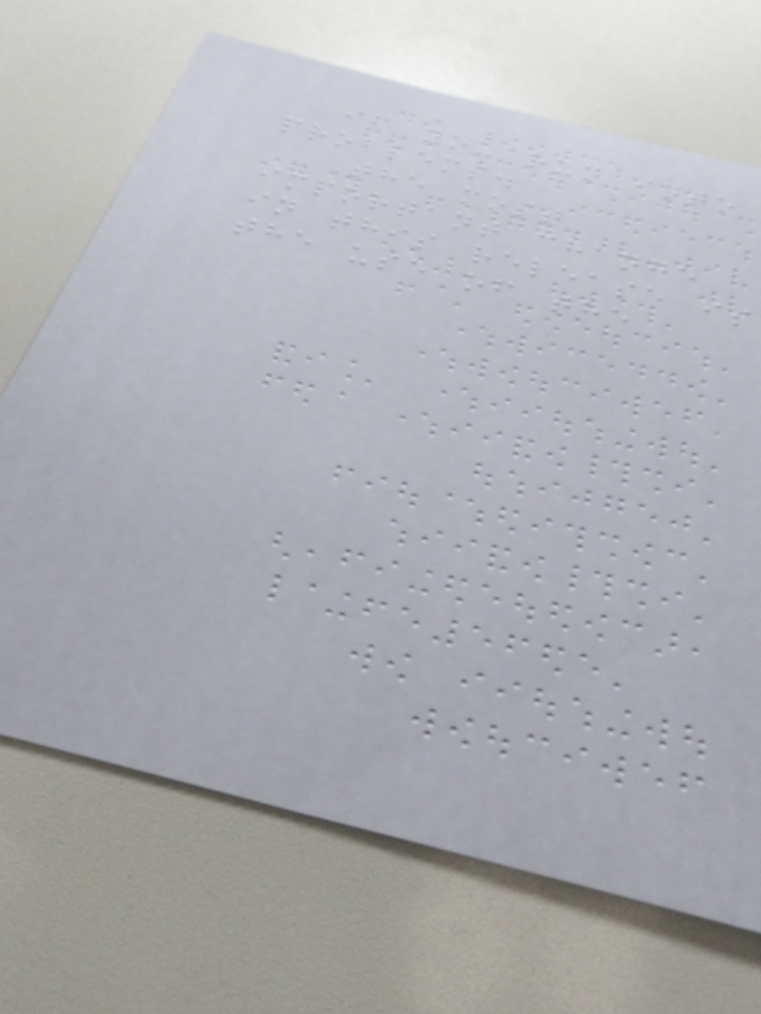if you run into
problems.
The most
important change
in this release is
the use of the
